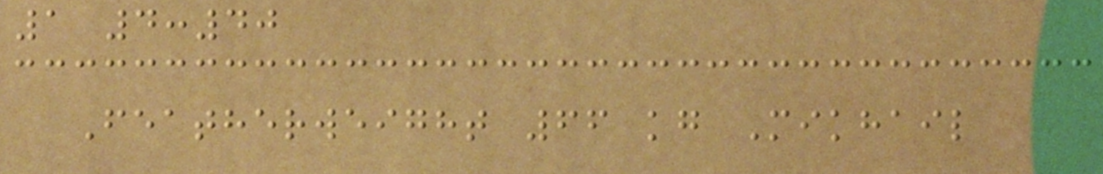1 4:40
Featherweight 66 kg Mikhail
